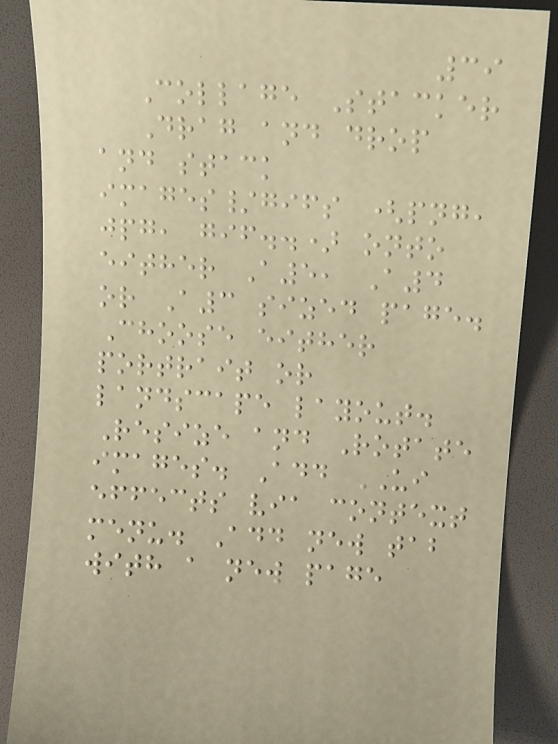39
Collage Stacker
Drag and drop
and stack
images/gifs (png,
jpg, gif..) onto
either A5, A4
or A3 sized page.
Choose either
portrait or
landscape layout.
Resize and Rotate
images. Add UI
effects via context
menu. Add new tab
with a new page
